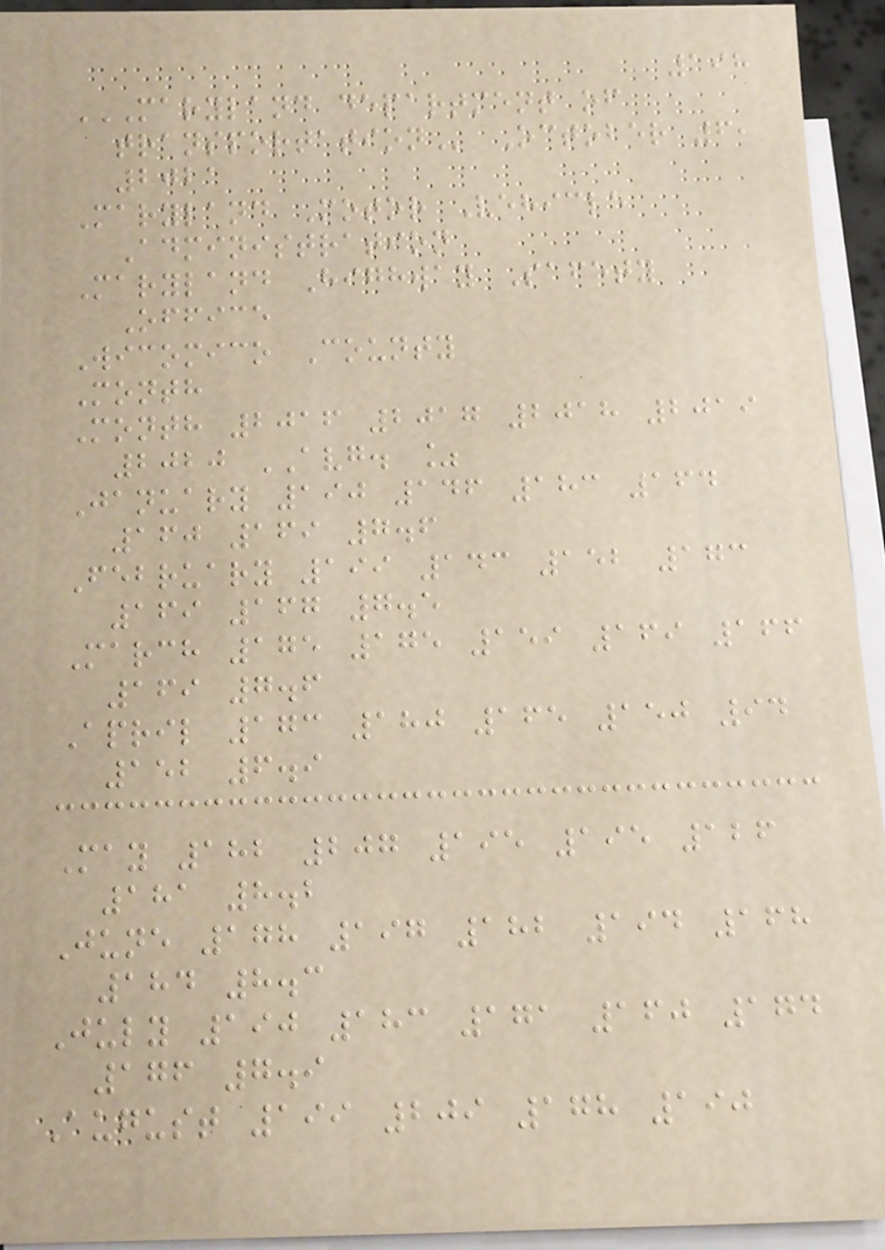198
MARYLAND DEPARTMENT OF
TRANSPORTATION October 6,
2021
Maryland Motor Vehicle
Administration
Maryland Highway Safety
Office
Wicomico County
Month
Month 2016 2017 2018 2019
2020 AVG. %
January 190 146 183 164
160 169 7.6
February 199 143 152 173
169 167 7.5
March 175 175 159 169 166
169 7.6
April 173 180 165 150 94
152 6.9
May 182 207 195 195 126
181 8.2
June 178 197 182 194 168
184 8.3
July 190 183 171 160 174
176 7.9
August 199 209 178 190
